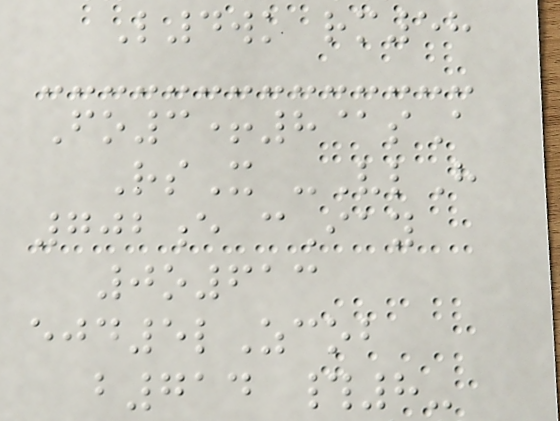L4wk rm58
Fo3+8@sA
RsX -VlH
702e cIay
0o613
ejd5lZcob
b714 #8-
